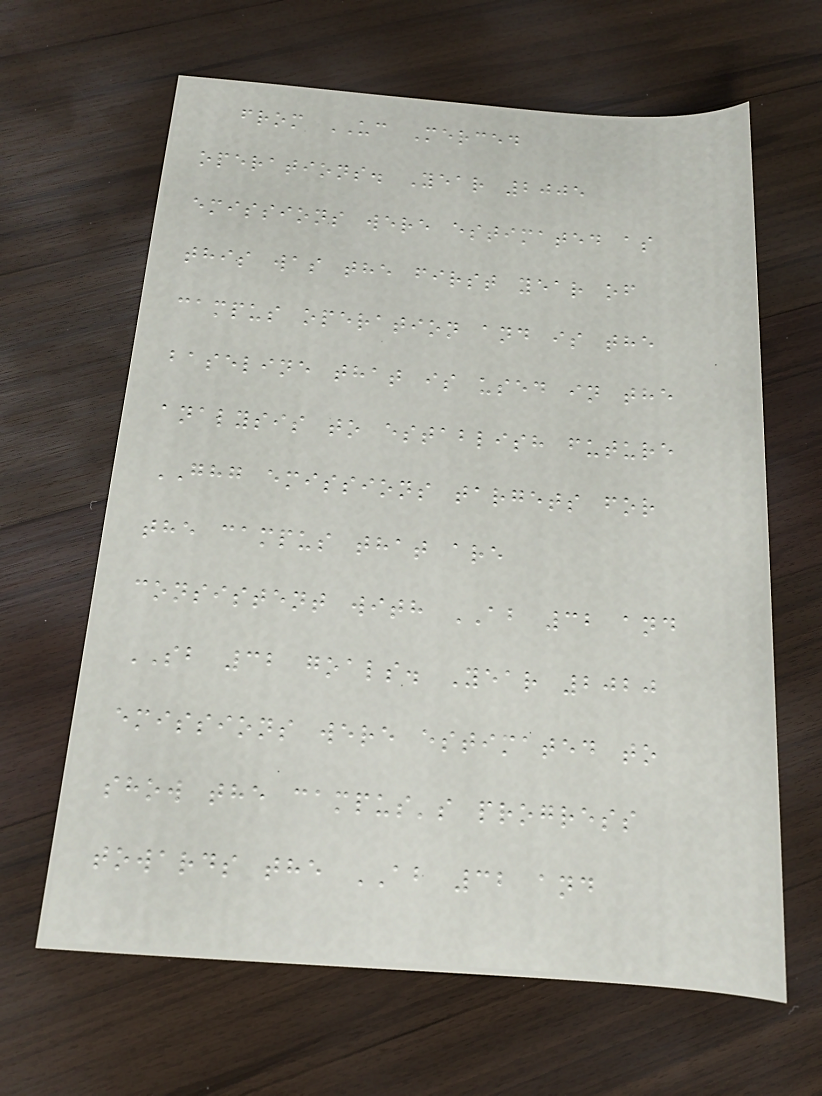from UC Merced
operations. Year 2005
emissions were estimated as
this was the first year of
campus operation and is the
baseline that is used in the
analysis to establish future
GHG emissions targets for
the campus that are
consistent with AB 32 and
SB 32 goals. Year 2020
emissions were estimated to
show the campus's progress
towards the AB 32 and
